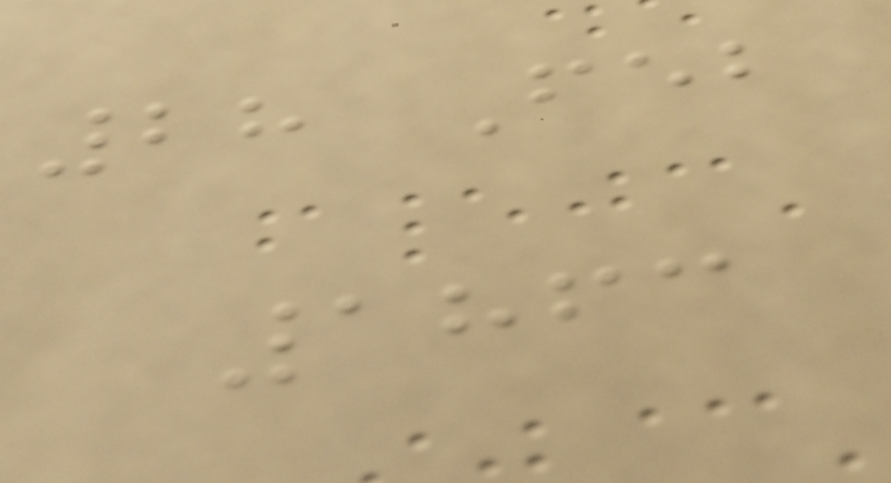28 Feb
1863
